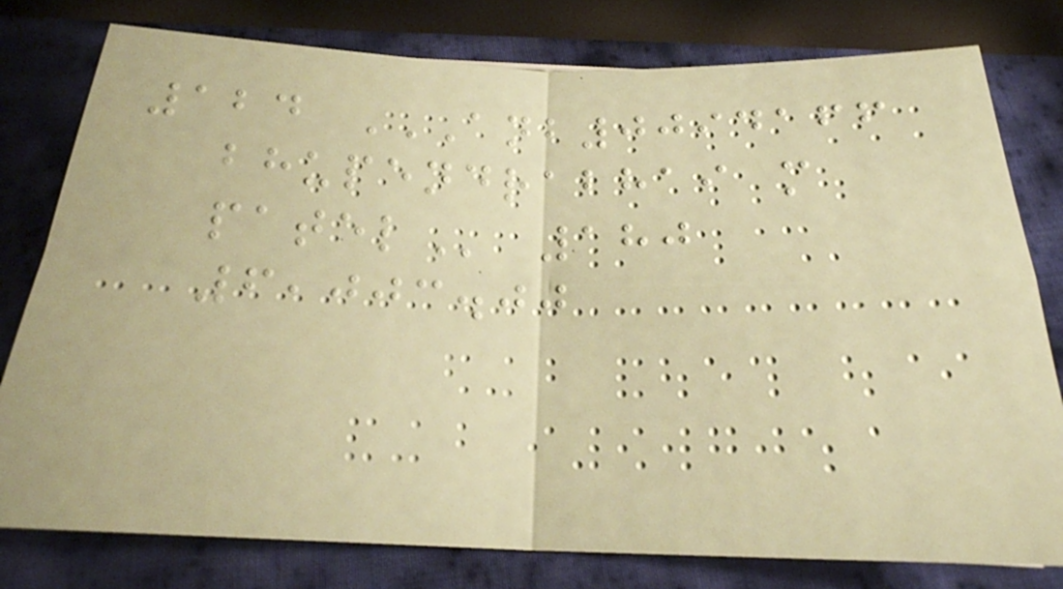124 ANB0094166
BHUPENDRABHAI M
PATEL 180
6,003.00
